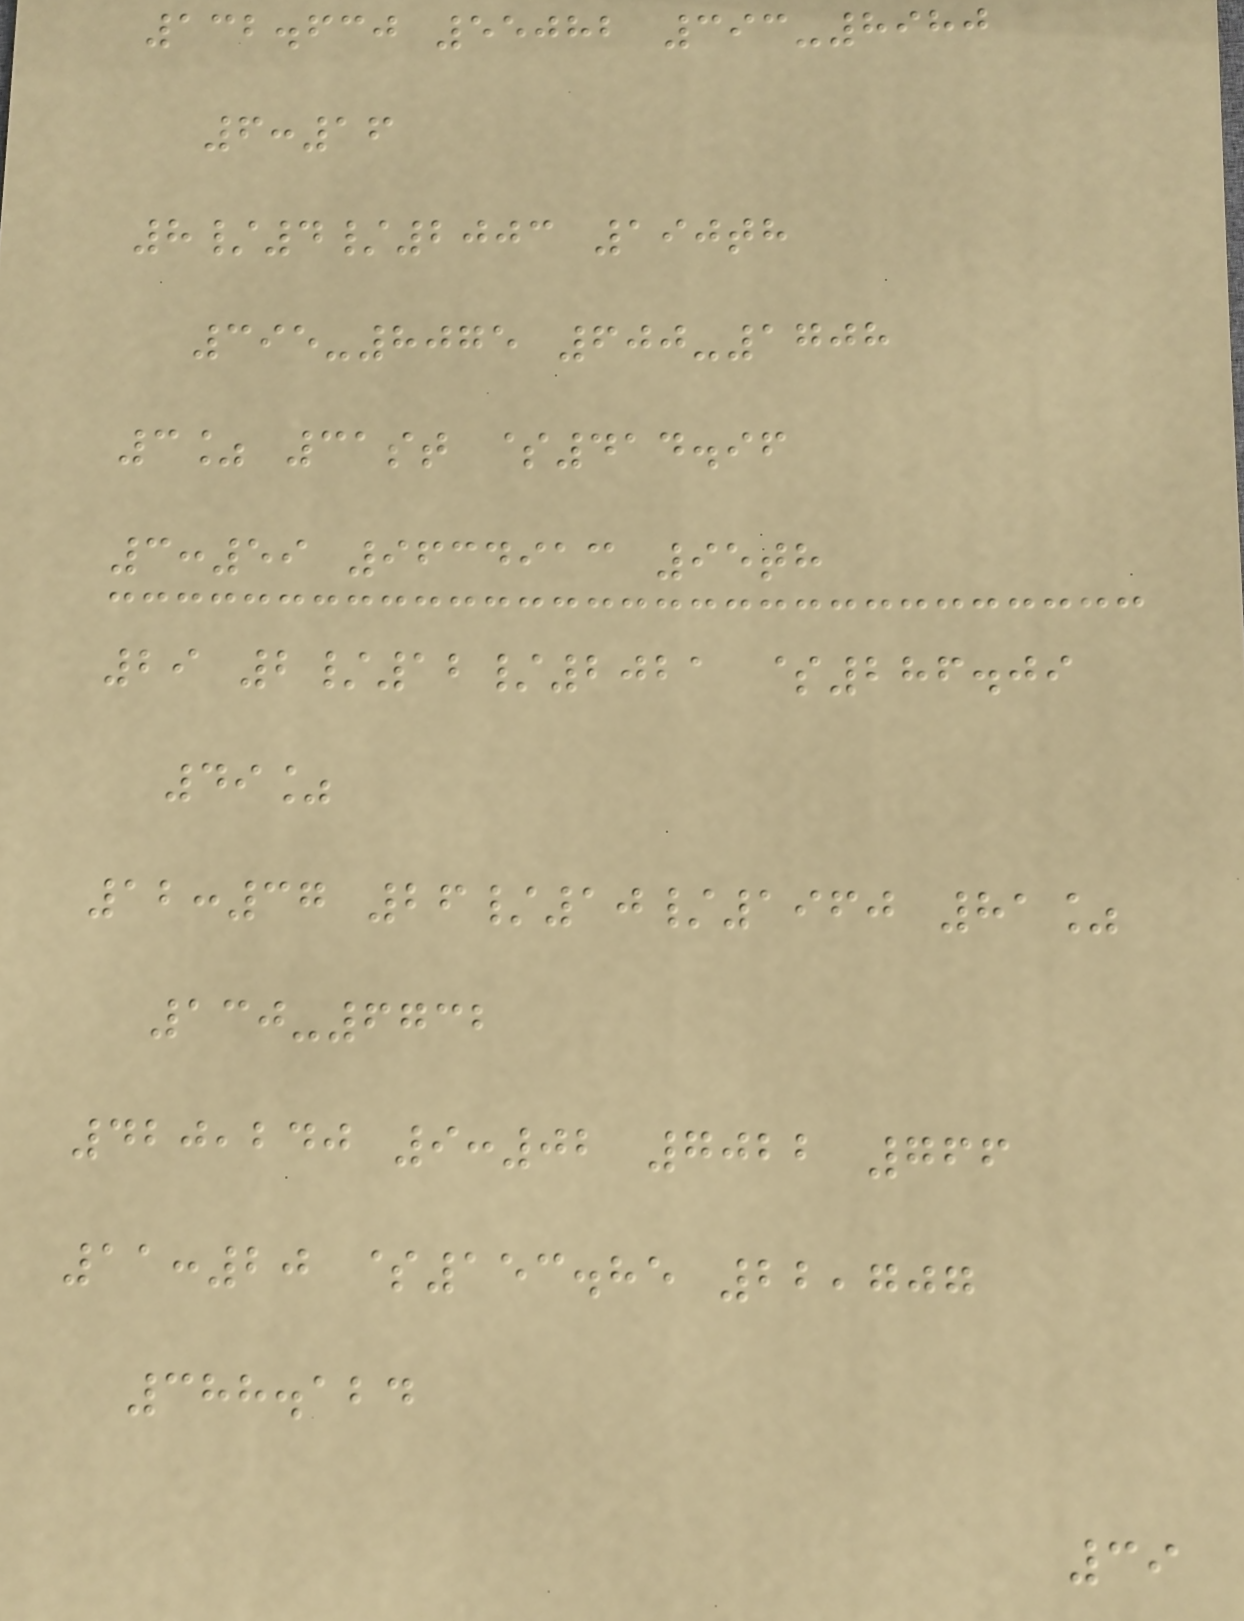132.630 55082 393-8980
6:16
8/4/2003 190th
395-8075 600-1708
3% 31st $414.96
3:59 9634913 95th
29 2/12/2021 $286.09
49%
12:37 26/10/1960 81%
130-6732
420,240 9:02 7022 766
11:20 $153.85 22,707
388.124
39
